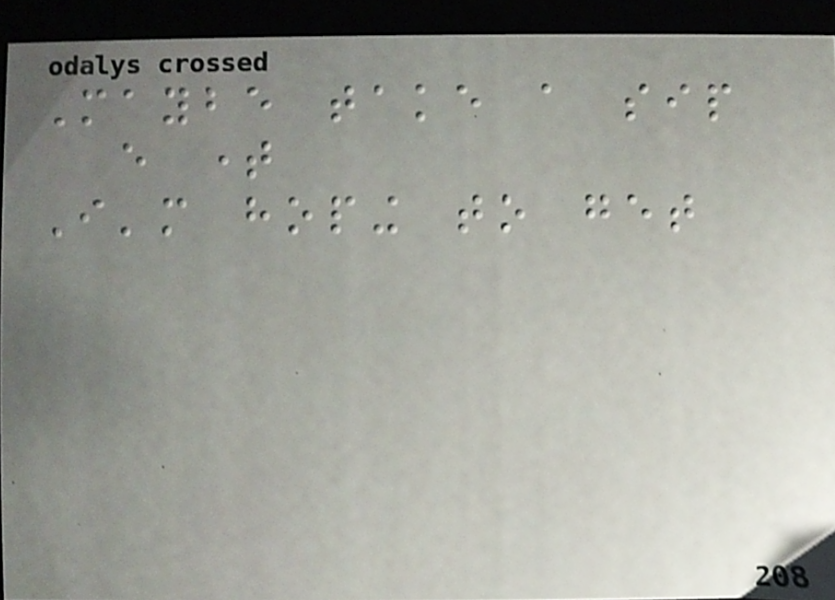Maybe take a sip
every time
I'm hoping to get
